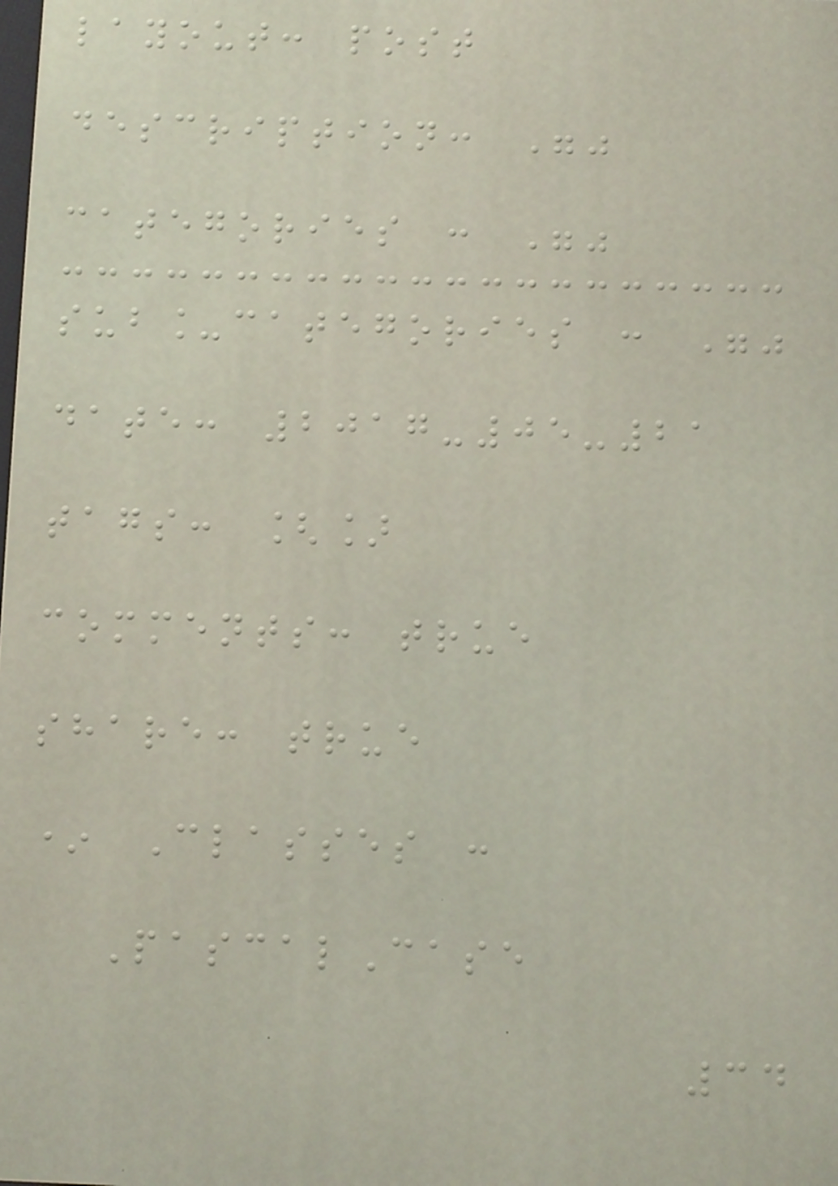layout: post
description: ""
categories : ""
sub_categories : ""
date: 2017-05-21
tags: []
comments: true
share: true
* Classes :
PascalCase
34
